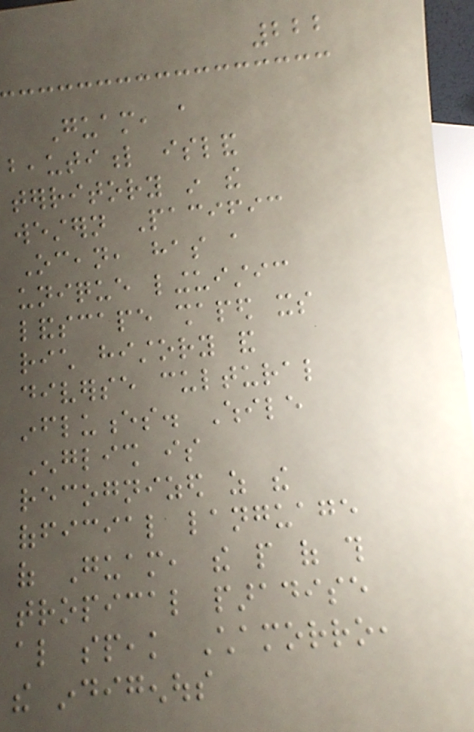222
Guam, a
beautiful island
territory in the
western Pacific
Ocean, has a
unique linguistic
landscape shaped its
rich history and
diverse cultural
influences. While
English is
recognized as the
official language
of Guam, the people of this
tropical paradise
also speak Chamorro,
the indigenous
